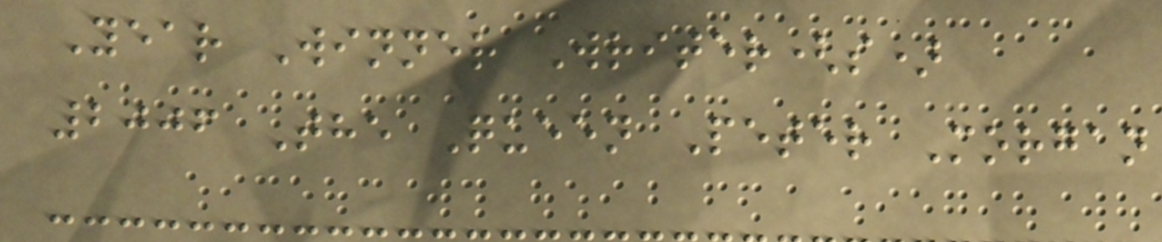Year Winner Writer(s)
2006 The Queen Peter Morgan
